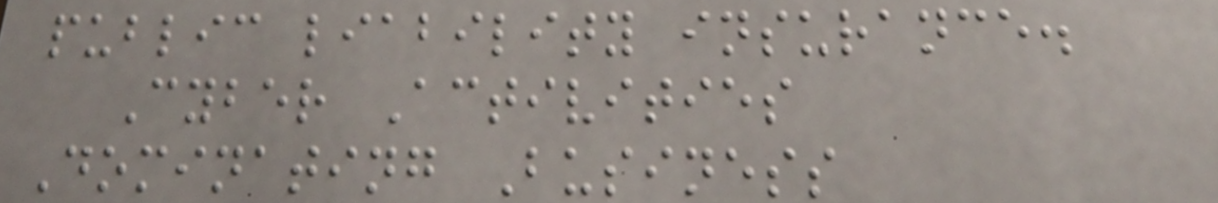public liability insurance.
Cyber Activities
Dominating Business
